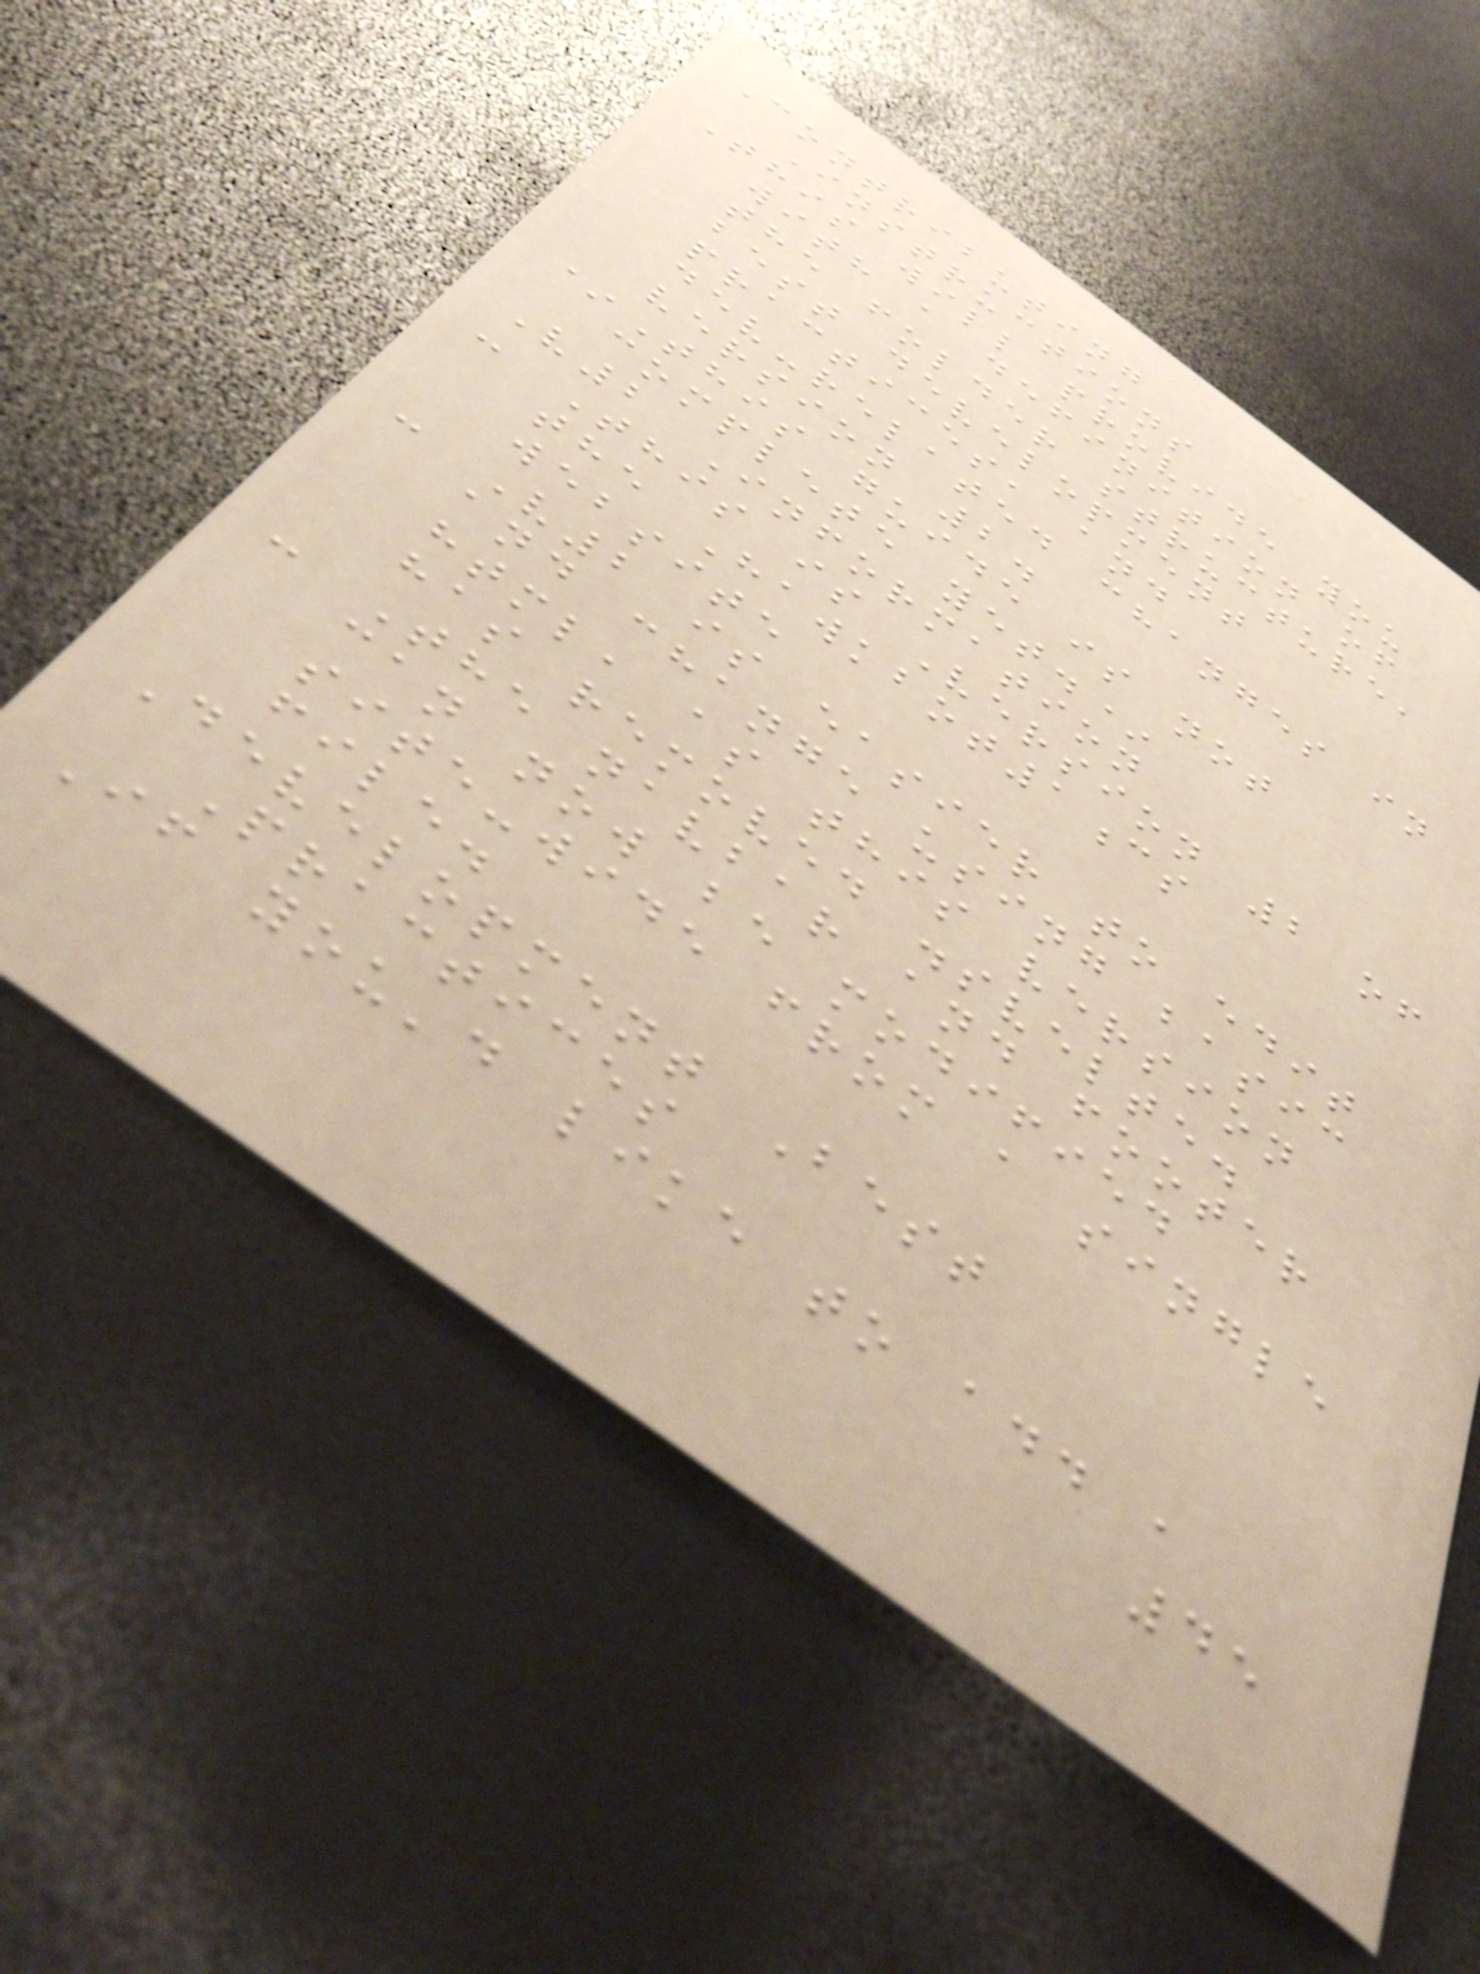Contributing
Instructions
This will provide you
with a definition of
the folder structure,
best development
practices, and
dev-related changes in
version 2.
*This guide is not
complete yet.*
V2 Information
- This is Version 2 of
the Hawkbot1cs
website
- V2 is easier to edit
and change using basic
html, as this version
has removed .svelte.
- The navbar and footer
can now be modified
site-wide from a single
file.
Development Best
Practices
If you'd like to add a
45
